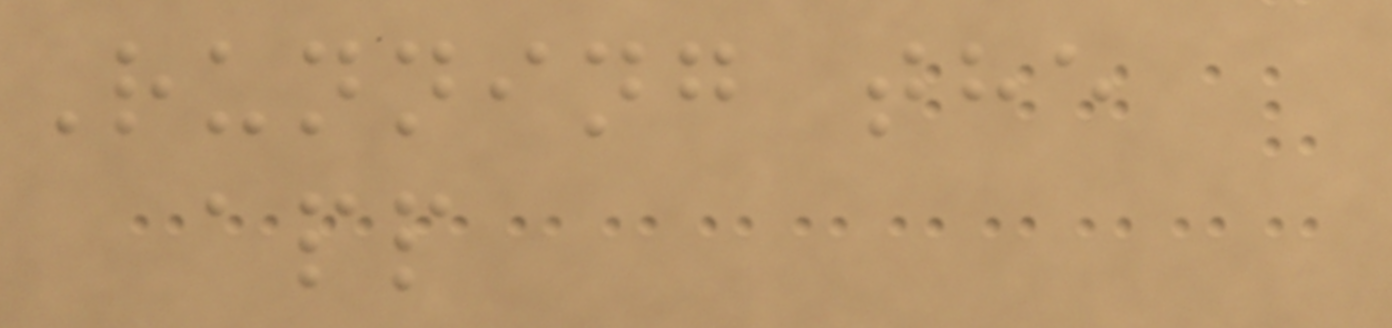Running the
app
